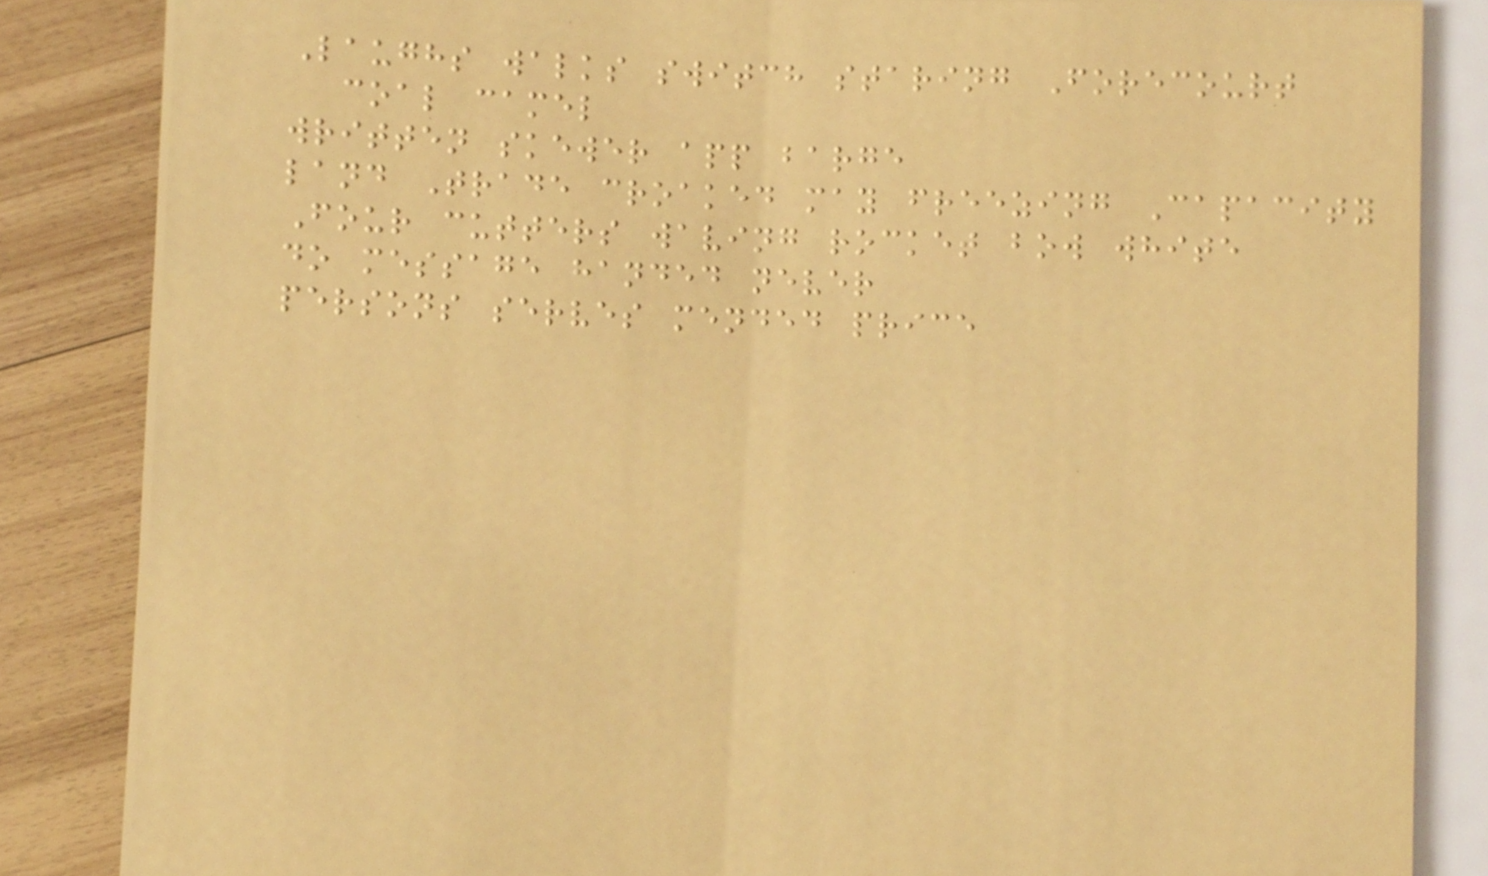Laughs walks switch staring Forecourt
coal camel
written skewer app barge
land Trade croaked may freezing Capacity
Four cutters waving rocket bow white
do message handed never
persons serves mended price
